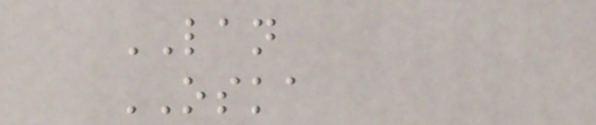LAN
OSKA
